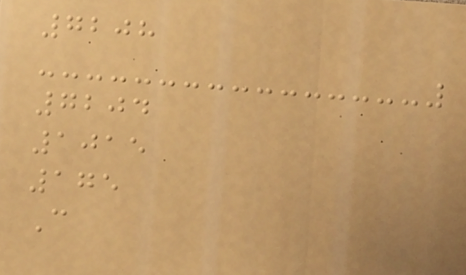7208
7204
1015
175
C
